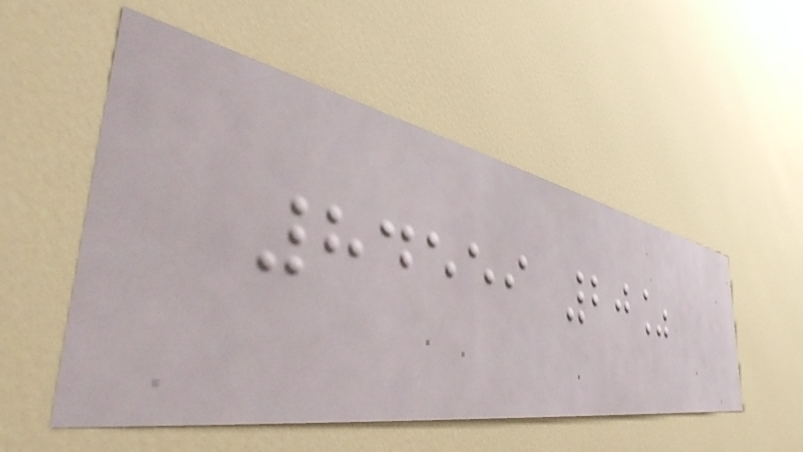84559 20%
